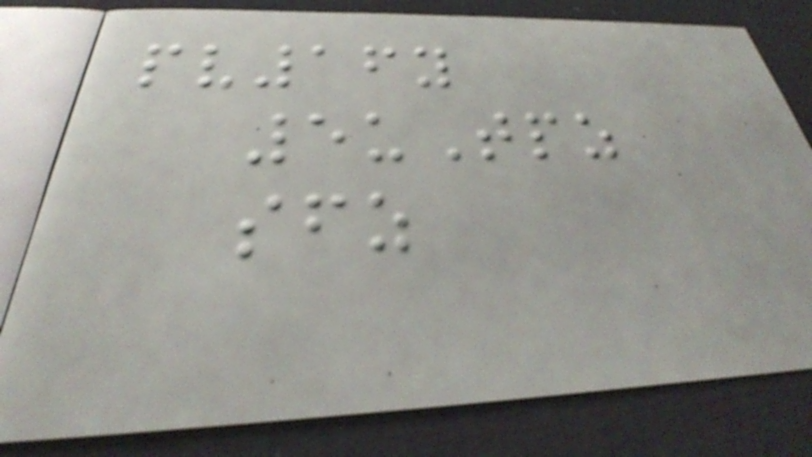pv16y
5uTpz
sfz
